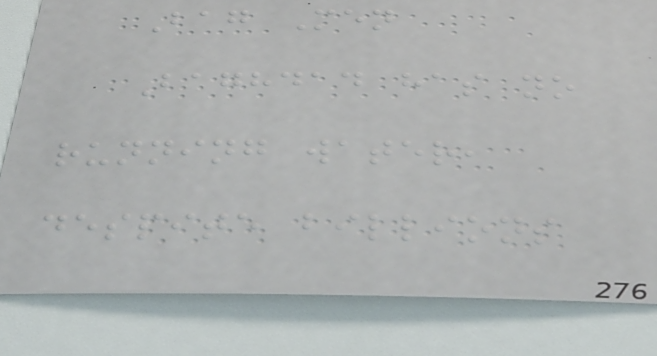Bag Men
Baghdad has no
running water,
despite billions
